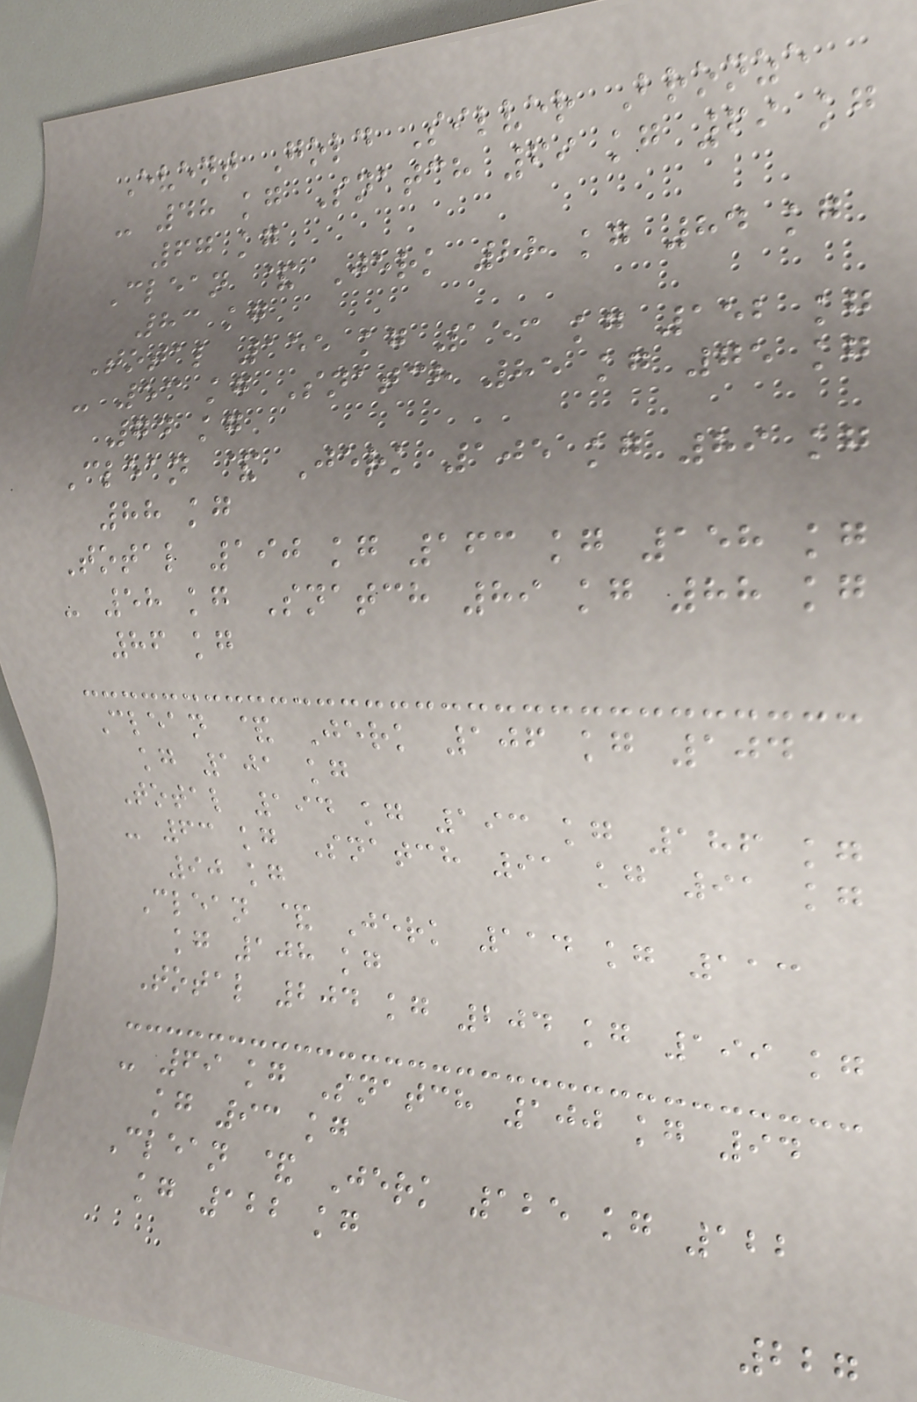Event Gold Silver Bronze
- 48 kg Snatch 69 kg 69 kg
67 kg
Clean & Jerk 88 kg 84 kg
83 kg
Total 155 kg 153 kg 152 kg
- 53 kg Snatch 85 kg 75 kg
74 kg
Clean & Jerk 105 kg 89 kg
88 kg
Total 190 kg 163 kg 158 kg
- 58 kg Snatch 89 kg 88 kg
86 kg
Clean & Jerk 106 kg 104
kg 101 kg
Total 194 kg 193 kg 186 kg
- 63 kg Snatch 91 kg 91 kg
90 kg
Clean & Jerk 114 kg 113
kg 108 kg
Total 204 kg 204 kg 199 kg
- 69 kg Snatch 100 kg 94
kg 93 kg
Clean & Jerk 125 kg 122
kg 122 kg
227
